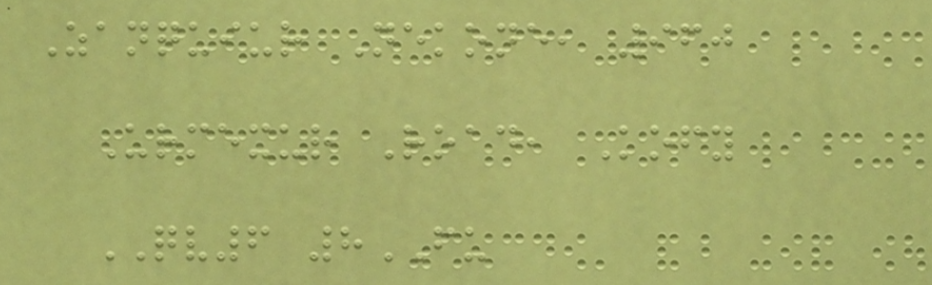Zanquiur Nekone, 960
Urmexur Road, Kofy
QV6 8FU
